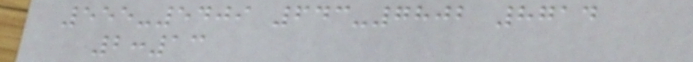555-5409 643-7802 8714
2:13
